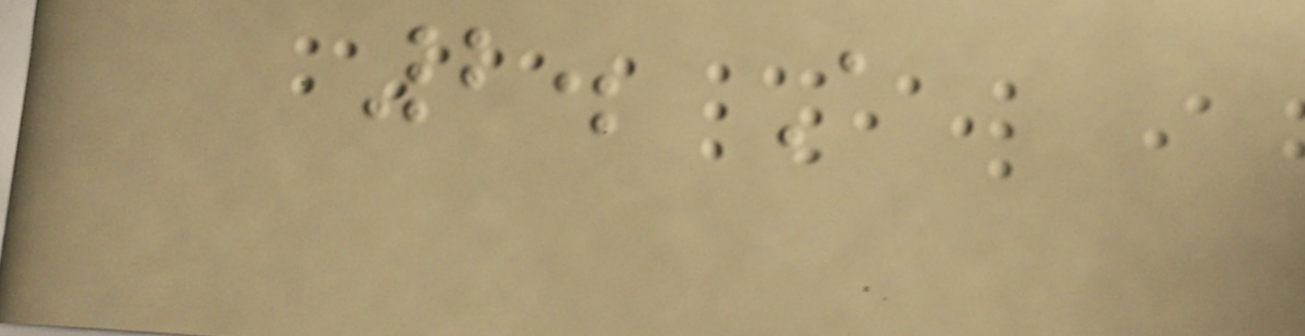2. A
